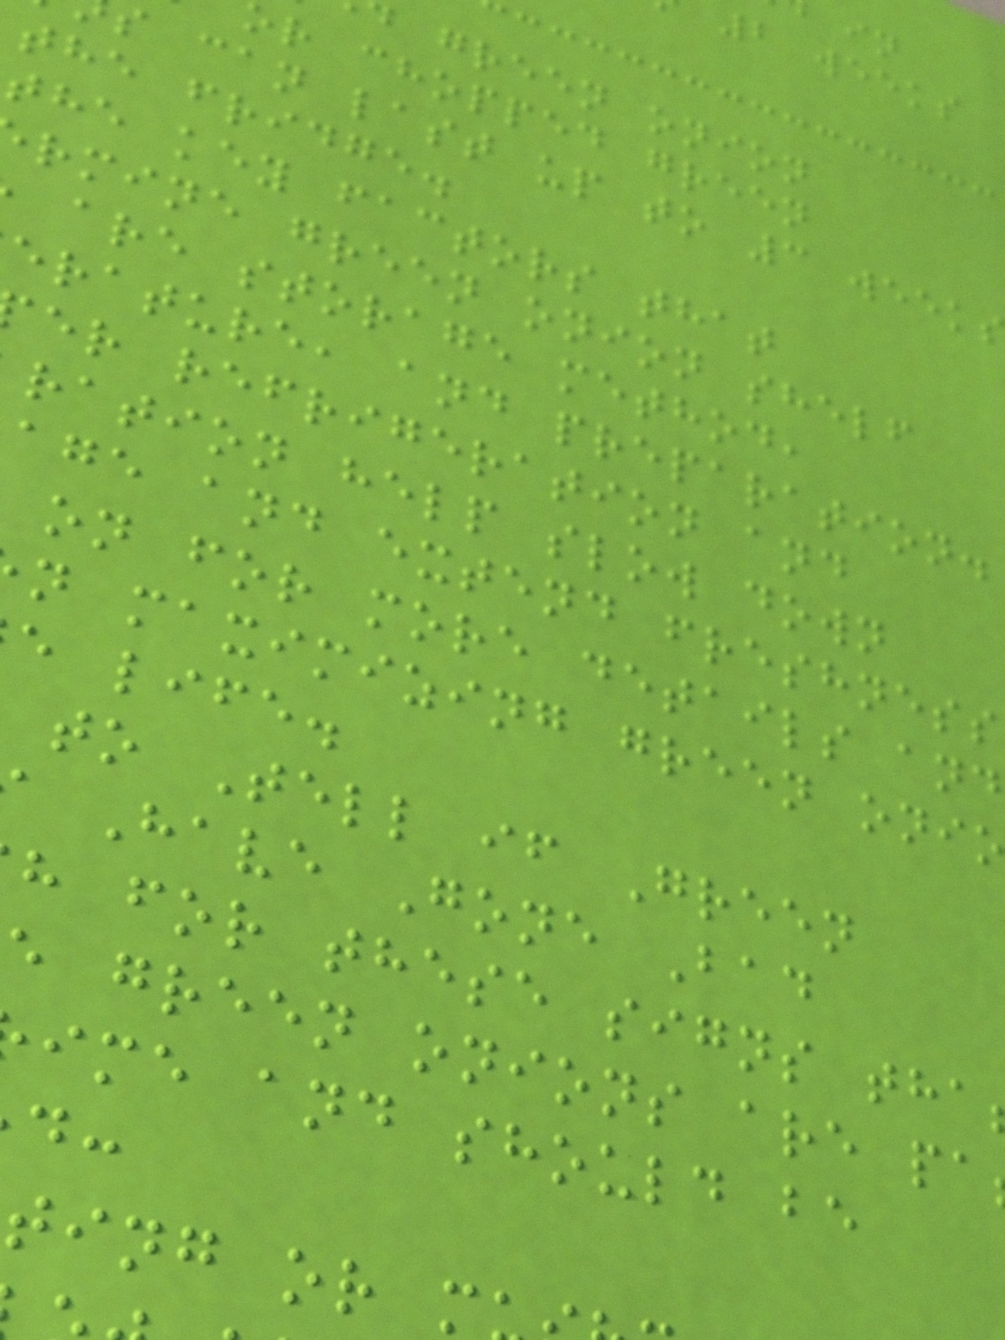2 weeks
green onion
or chopped green
s can last up to 3 weeks
the fridge.
the key factors that
rmine green onion shelf
are storage method,
erature, and preparation.
er refrigeration and
ration help slow down
age and extend freshness
on for more details and
n maximizing green onio
e life.
to Tell if Green
Have Gone Bad
h for these signs tha
e green onions are pa
ime and should be
ting or m
